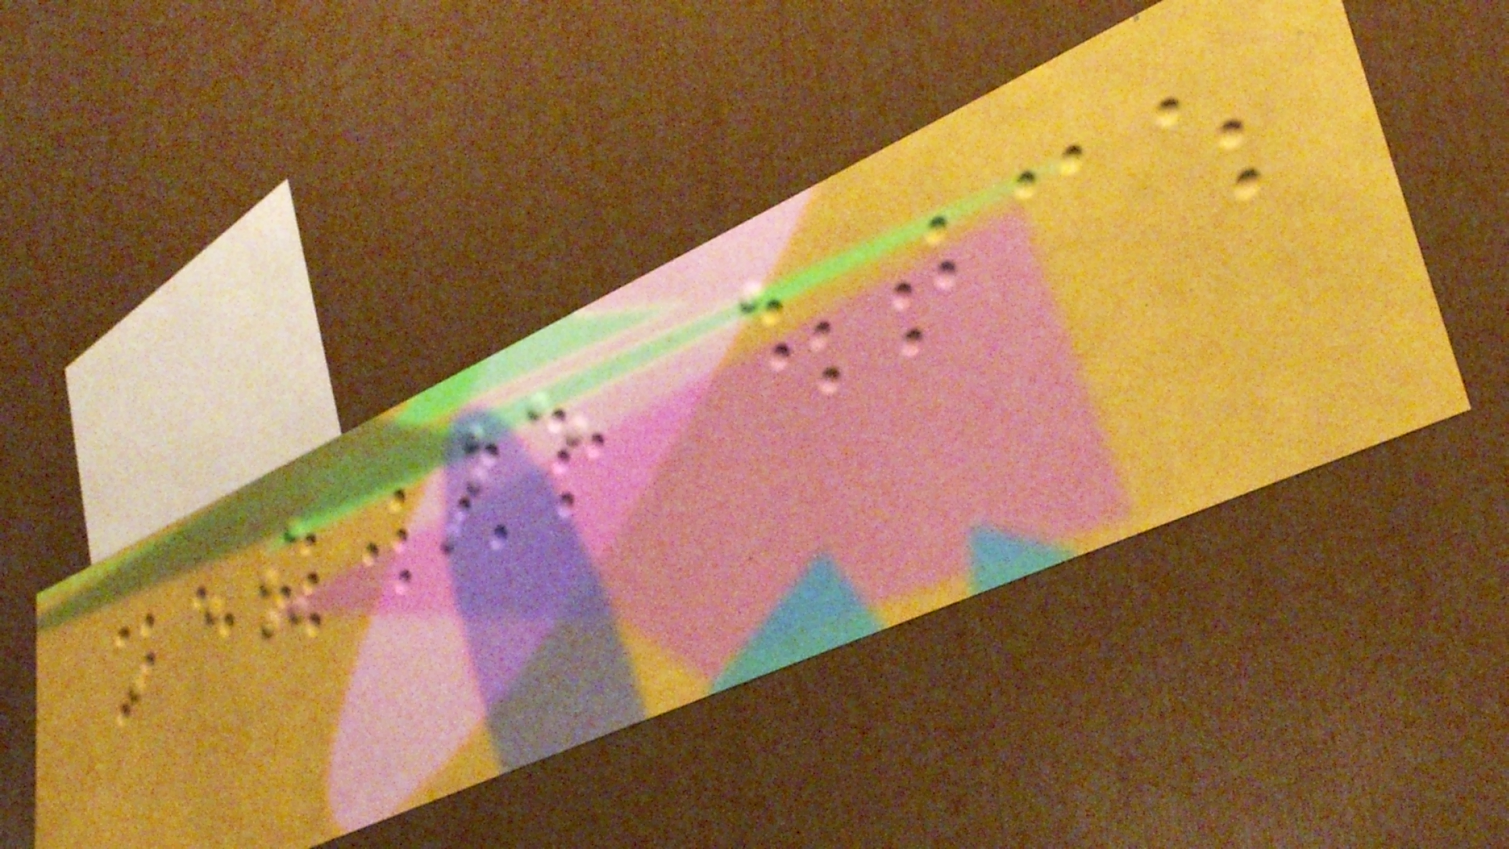There are a
